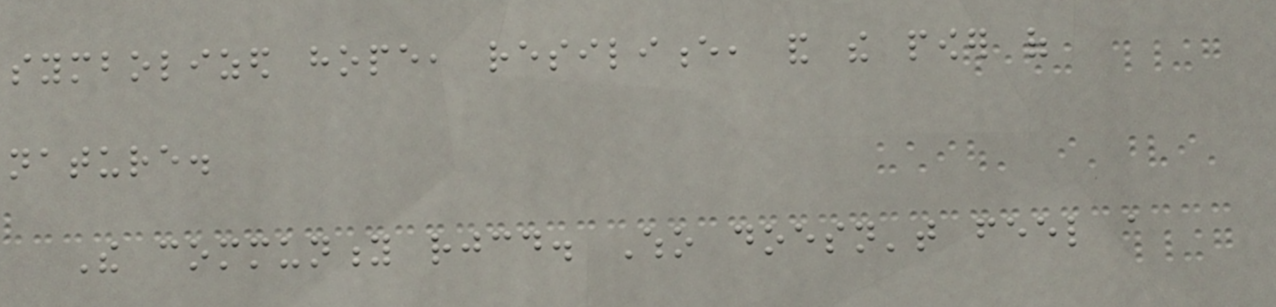symbolized hope, resilience, and the power of
nature.
The community rejoiced. Who doesn't feel a
